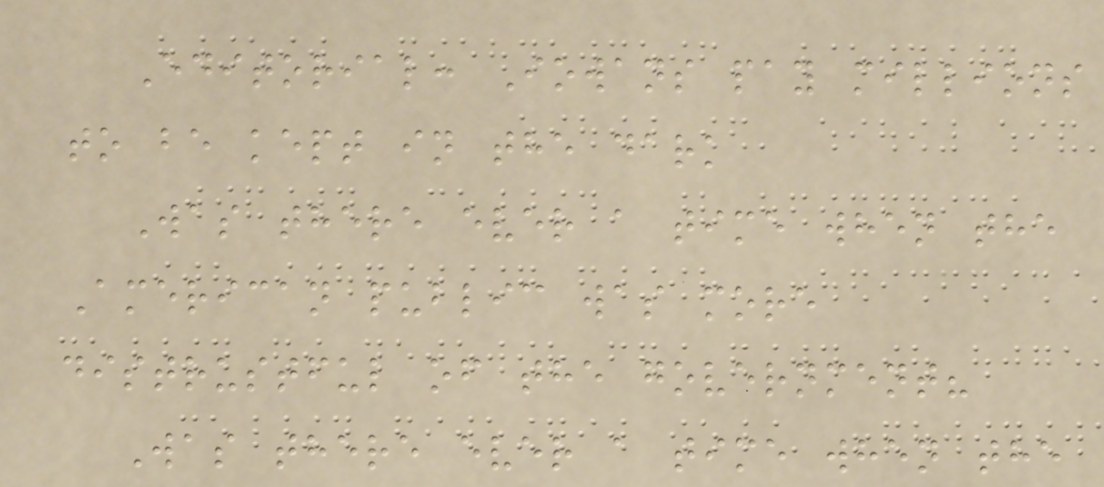Editorial: Iowans pay millions
to be kept in the dark
Was there ever a time when the
American public was more
distrustful of the government?
Was there ever a time when the
